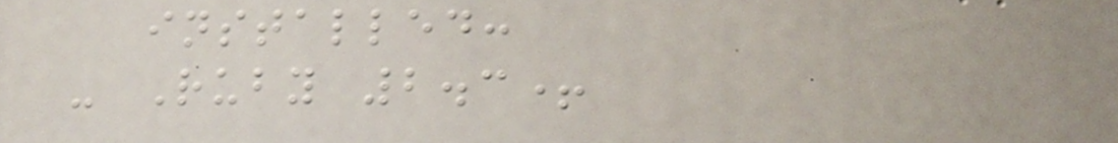installed:
- Ruby 2.3+
